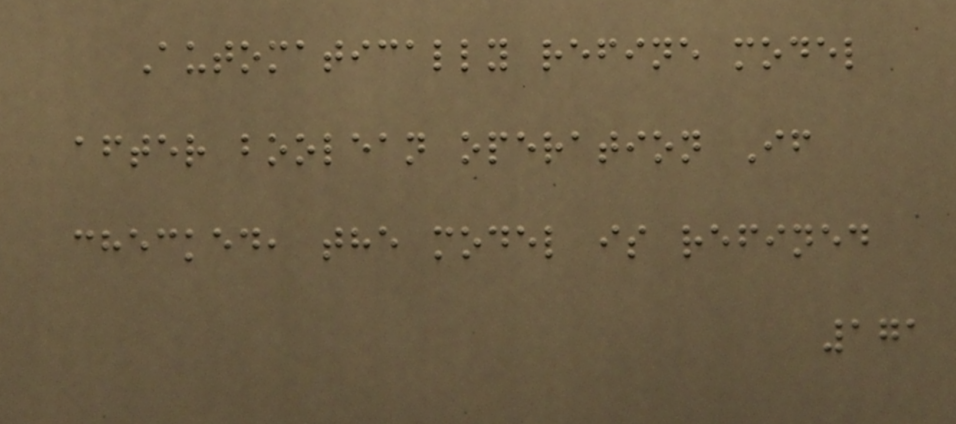Automatically refine model
after boolean operation If
checked, the model is refined
171
